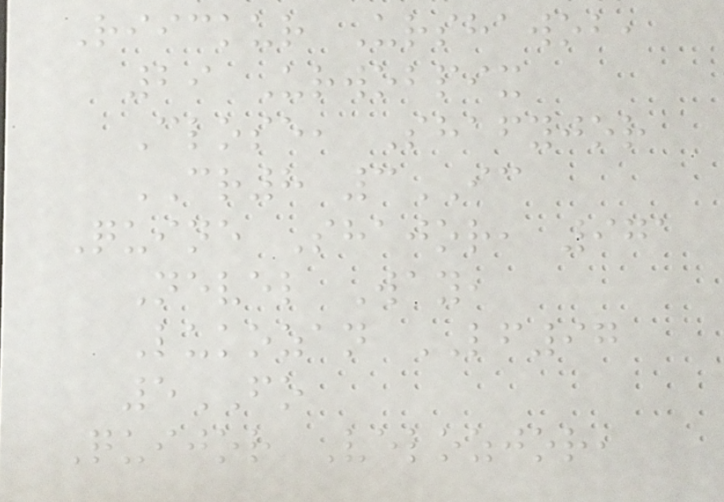Riickur Urshawob,
29 Urwobpix
Close, Shafyjor
CR8 3IC
Quine Shajor, 971
Nevel Way,
Lukozan LF97
5FO
Quijor Velozjor,
